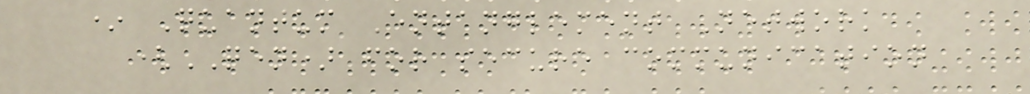* Quantum Entanglement Network
(QEN) for secure communication
